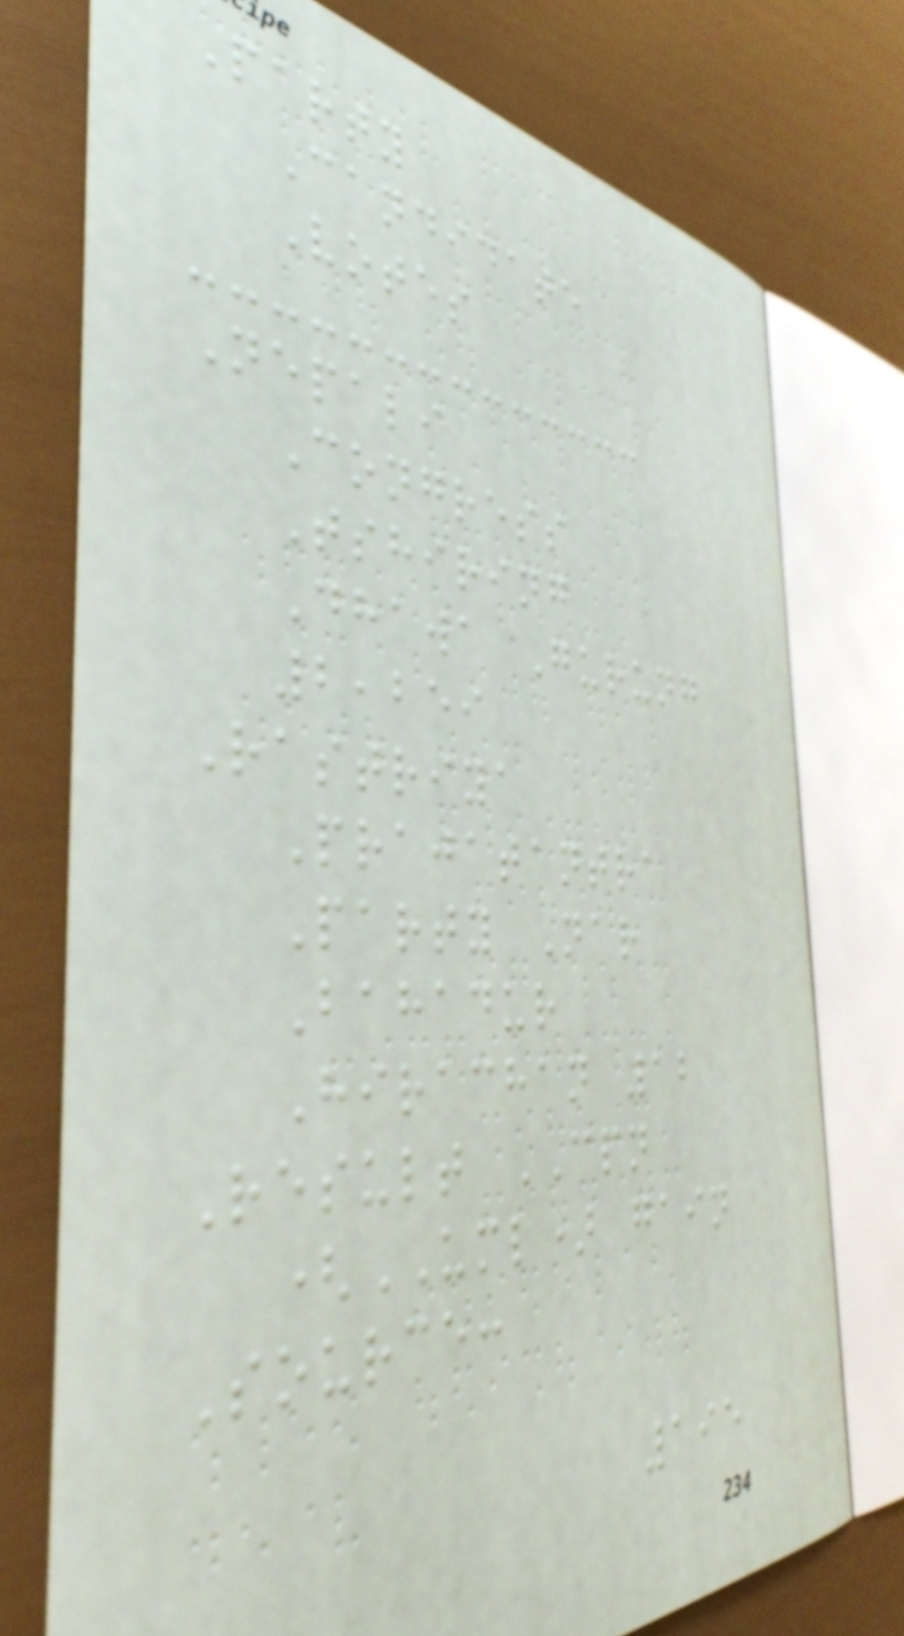Party
Candidate
Votes
Nepali
Congress
Tshiring
Dhawa Gurung
2,259
Rastriya
Prajatantra
Party Nar
Bahadur
Hirachan 12
Result CPN
(UML) gain
Source:
195
